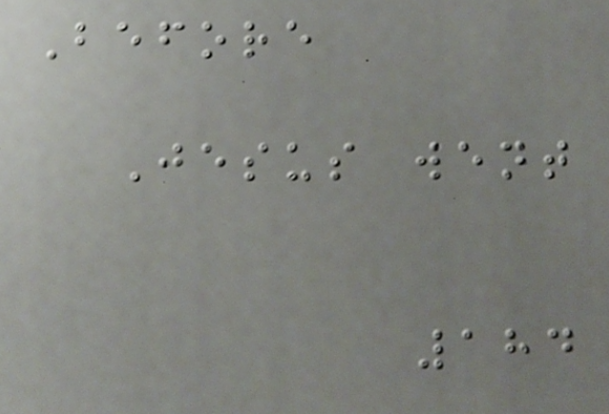Before
Jesus went
184
